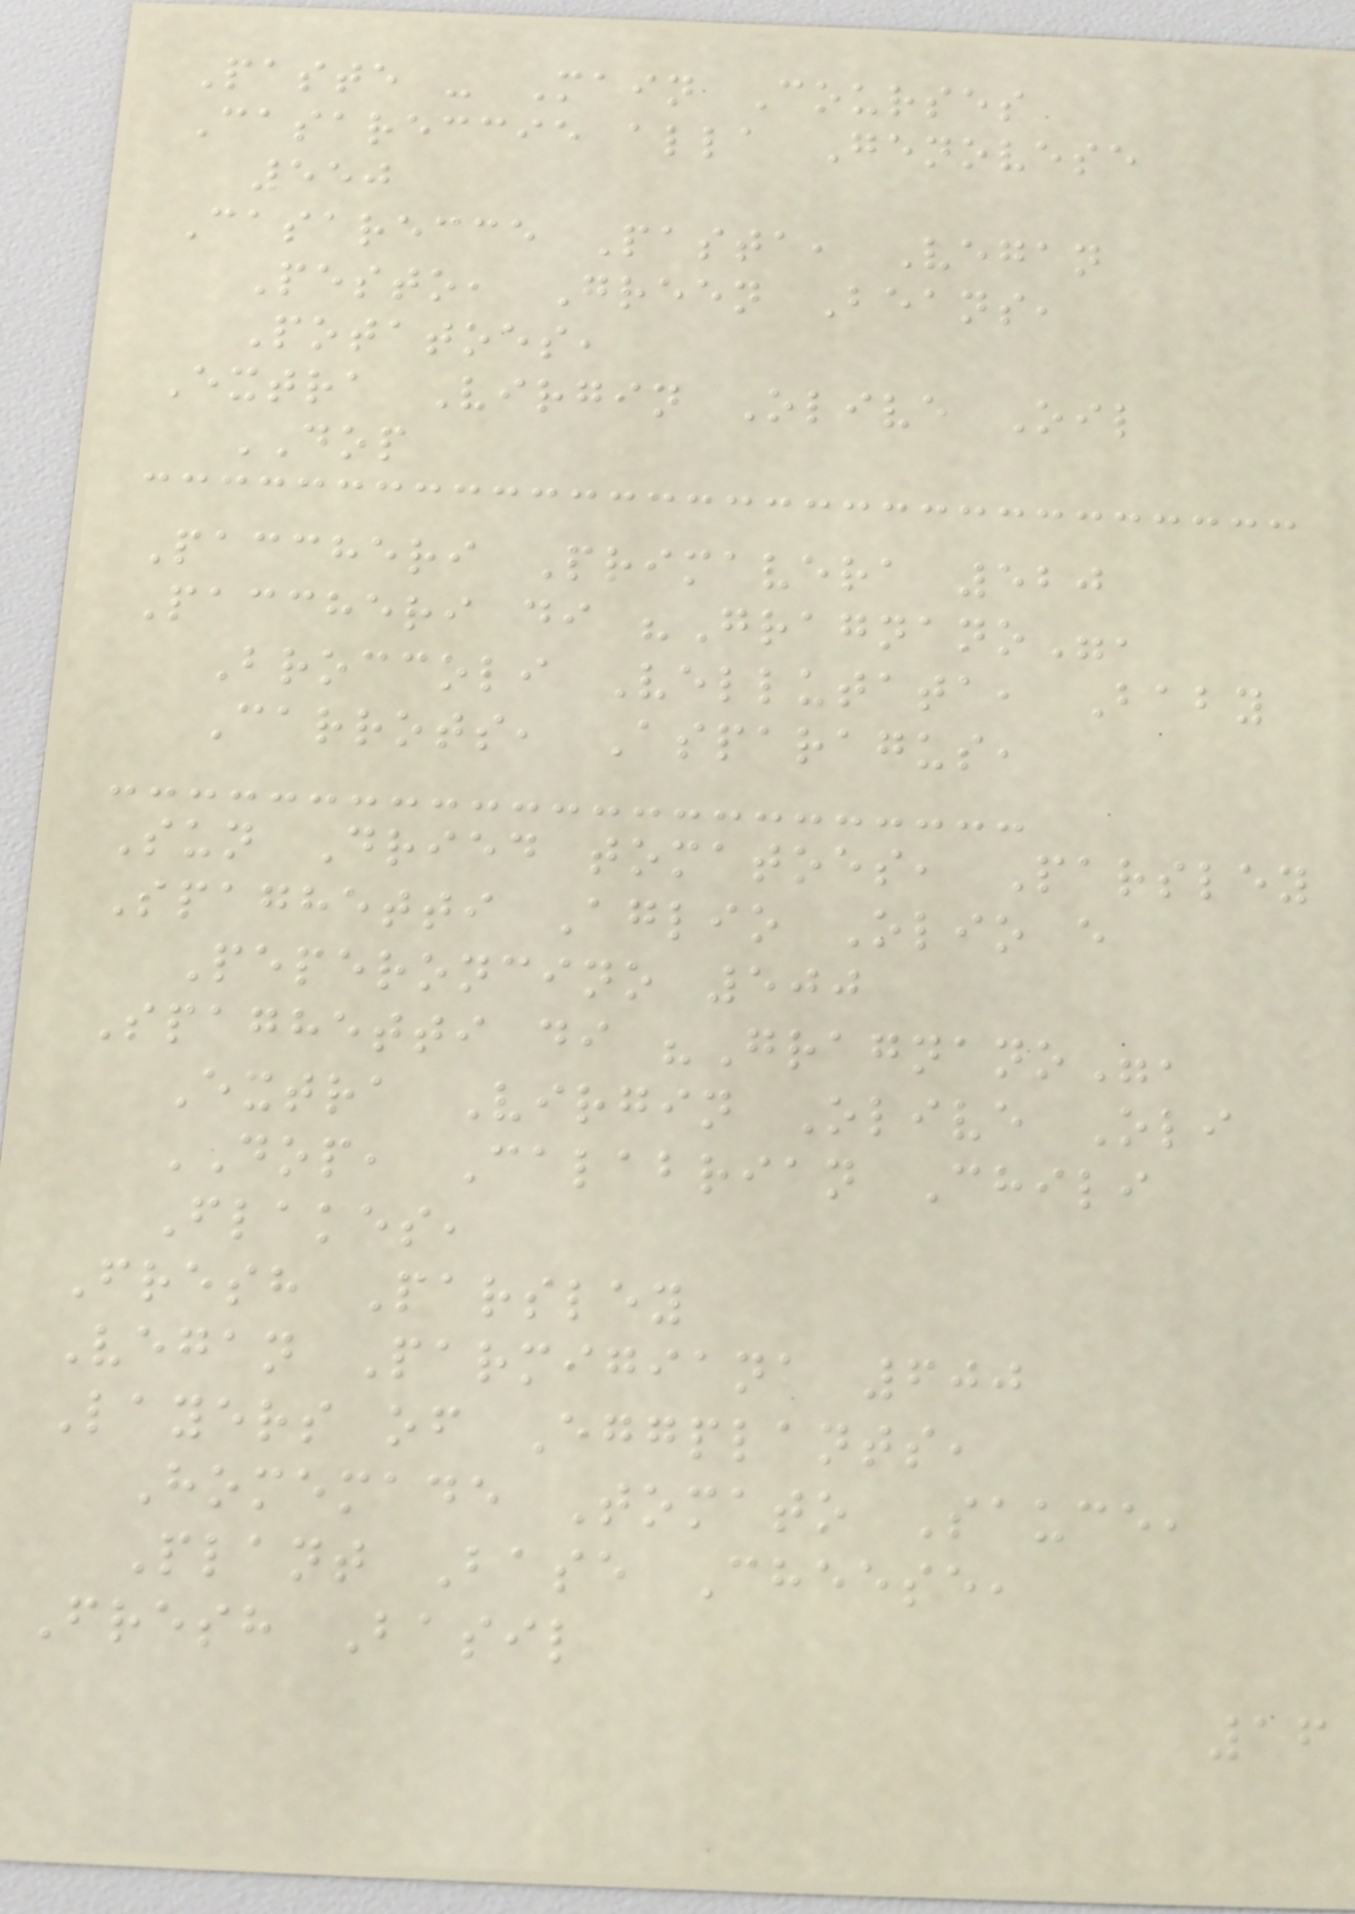Paste - Main Courses
Casareccie alla Genovese
550
Casarecce Pasta, Vegan
Pesto, Green Beans,
Potatoes,
Extra Virgin Olive Oil
DOP
Paccheri Primavera 520
Paccheri di "Gragnano",
Broccoli Vellutata, Baby
Carrots, Asparagus,
Sun Dried tomatoes, Parsley
Spaghetti Aglio Olio e
Peperoncino 500
Spaghetti di "Gragnano",
Extra Virgin Olive Oli
DOP, Calabrian Chili
Flakes,
Fresh Parsley
Vegan Parmigiana 600
Layers of Eggplants,
Homemade Tomato Sauce,
Plant Base Cheese,
Fresh Basil
16
